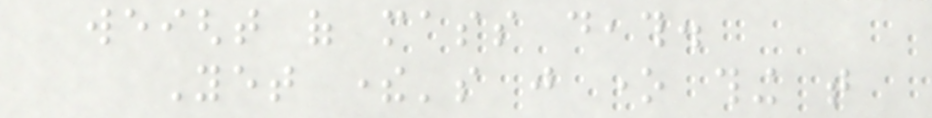weight of mass death.
Yet there's just one thing that
